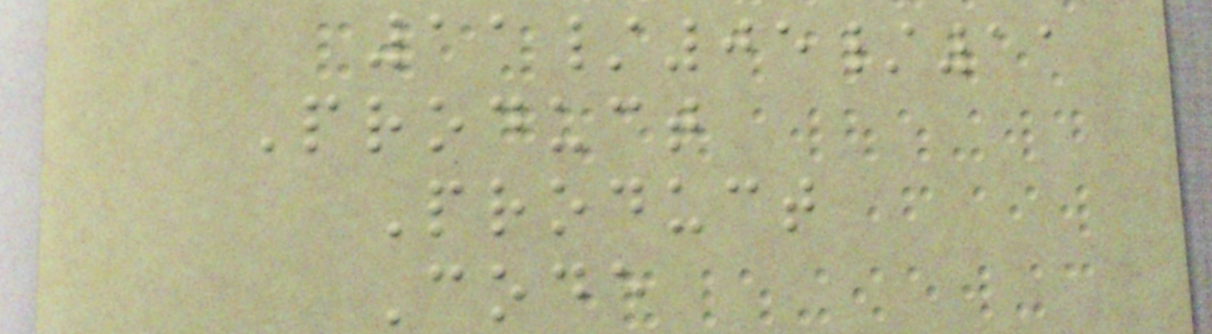11/05/11
Product
Product
Code
